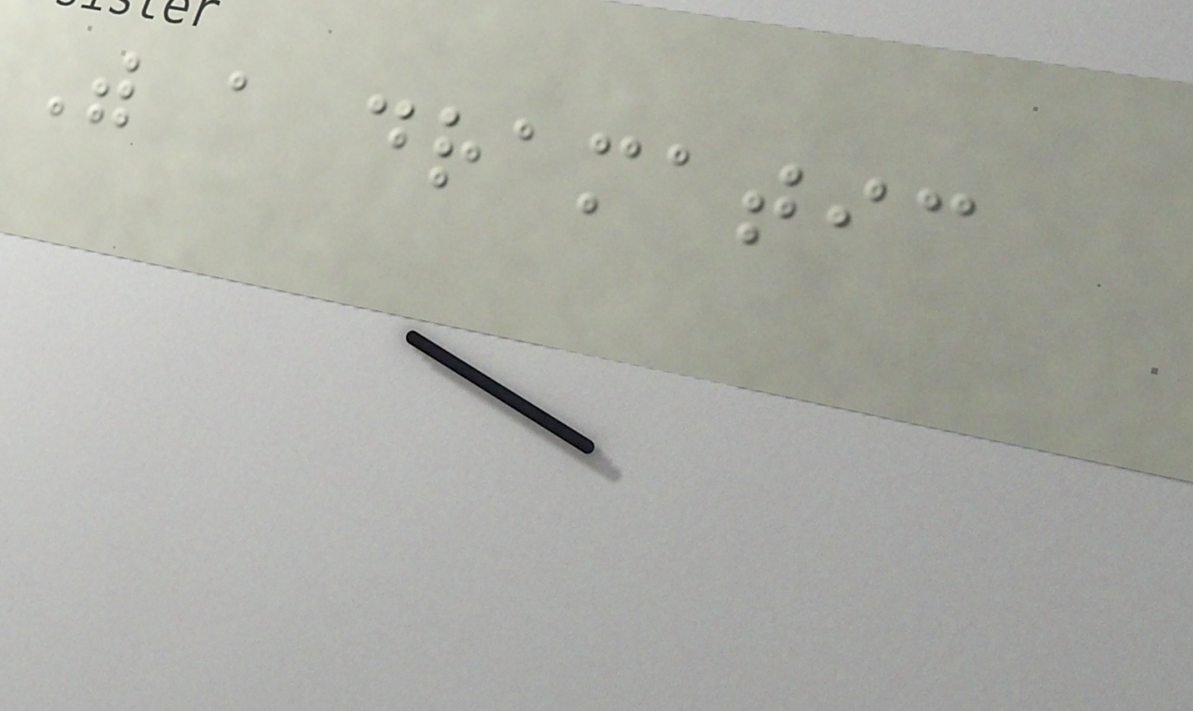With a dramatic
